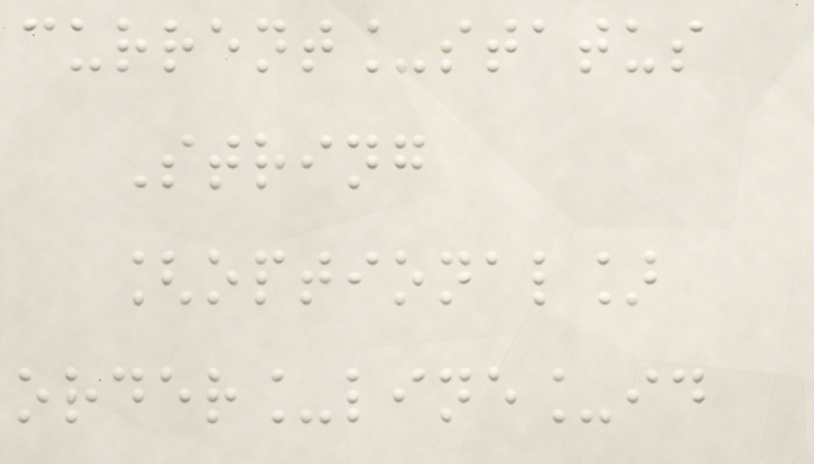current_status
String
[optional]
order_line_id
